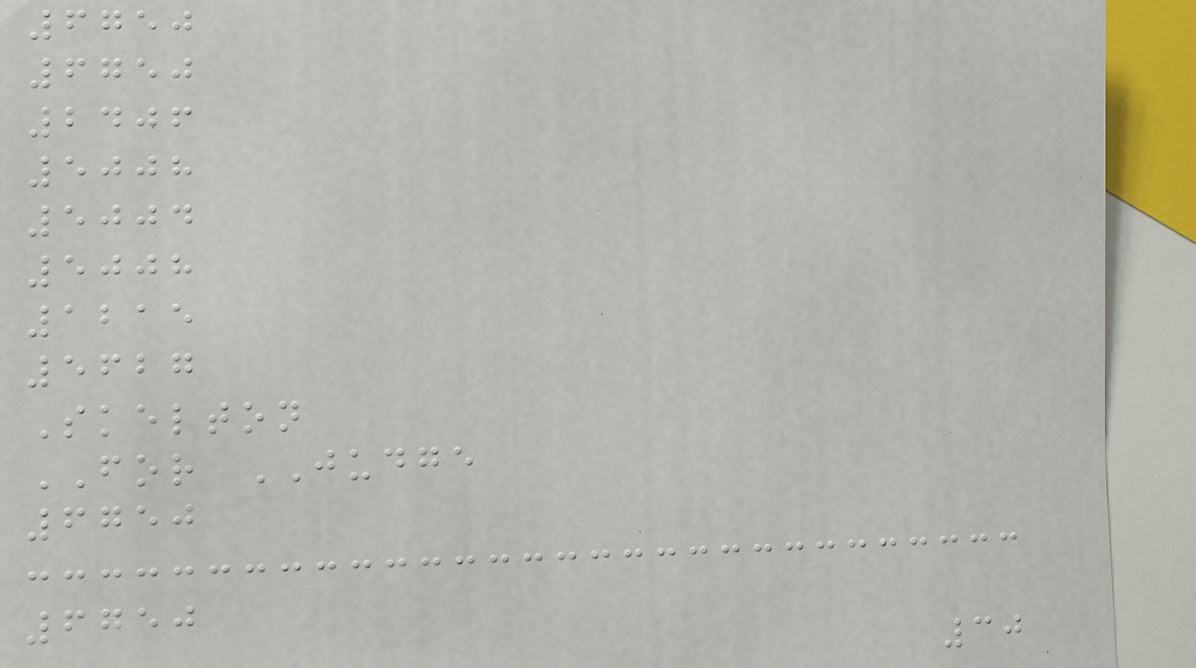6750
6750
2406
5008
5004
5008
1215
5627
Skelton
FOR JUDGE
6750
6750
30
